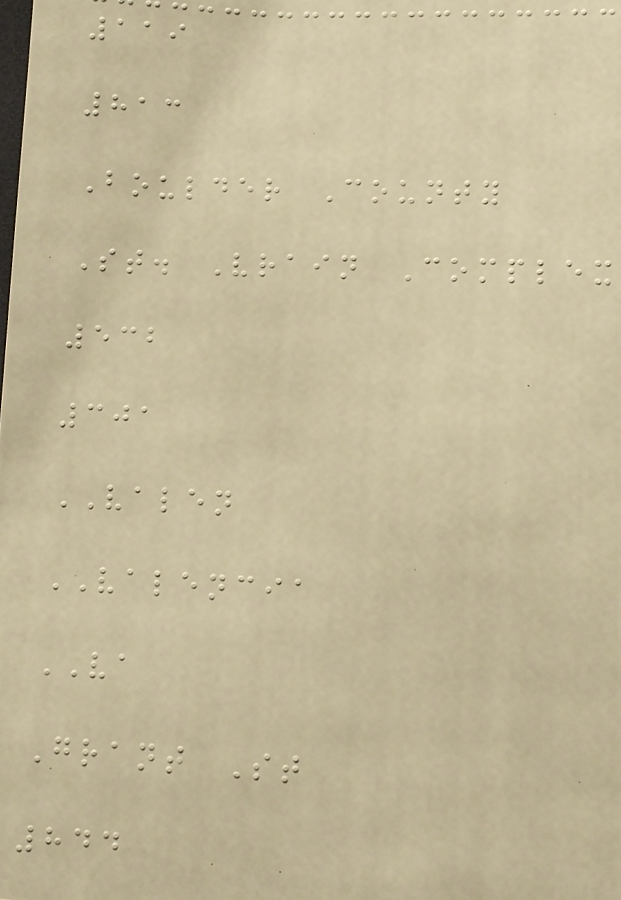119
813
Boulder County
St. Vrain Complex
532
301
VALEN
VALENCIA
VA
Grant St
844
